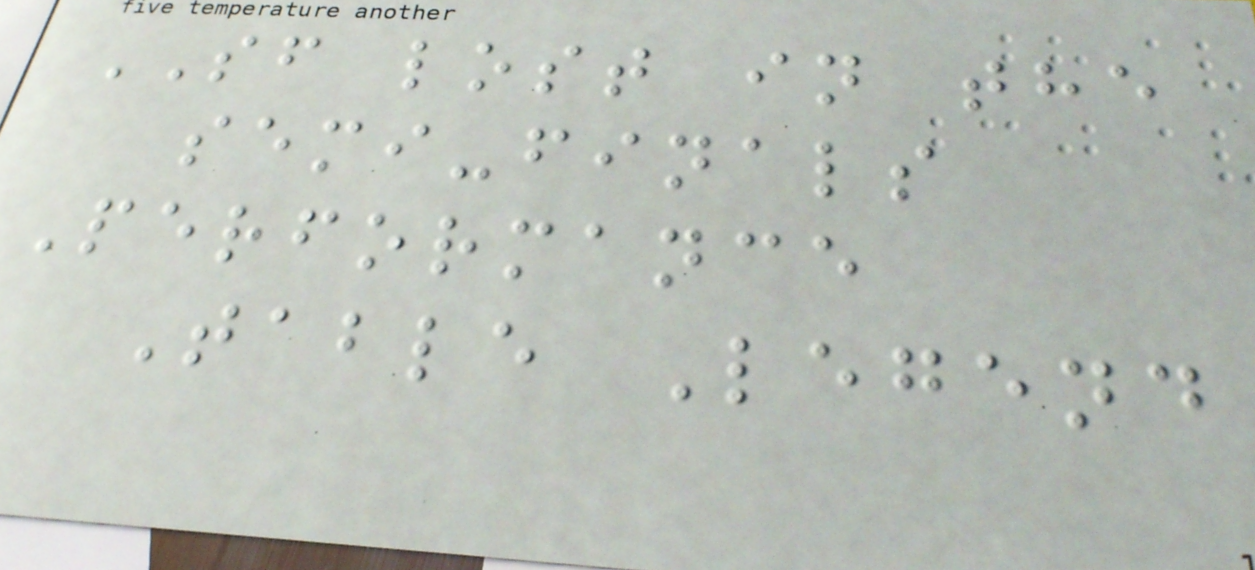SF lost in the
semi-finals
Performance
Table Legend
